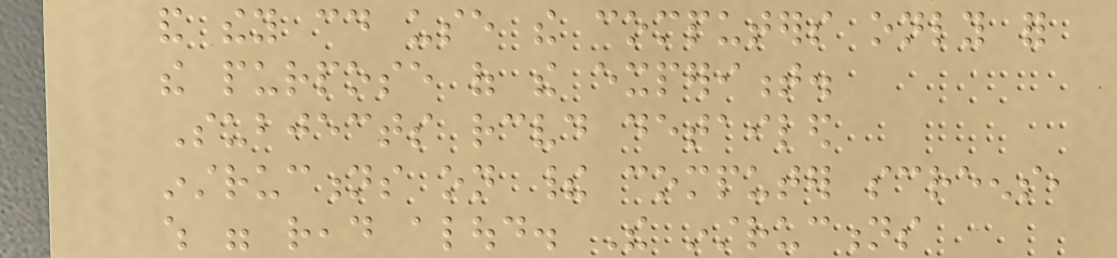and they could use the computers only for
the purpose of the experiment.
Subjects received detailed
instructions on their computer screens,
which were read aloud. The instructions
